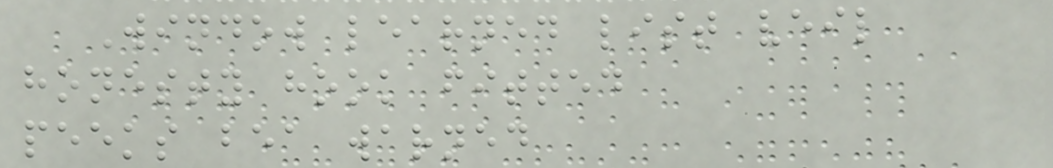Window learned list veil
honesty hook fitted
peeks bea warned
